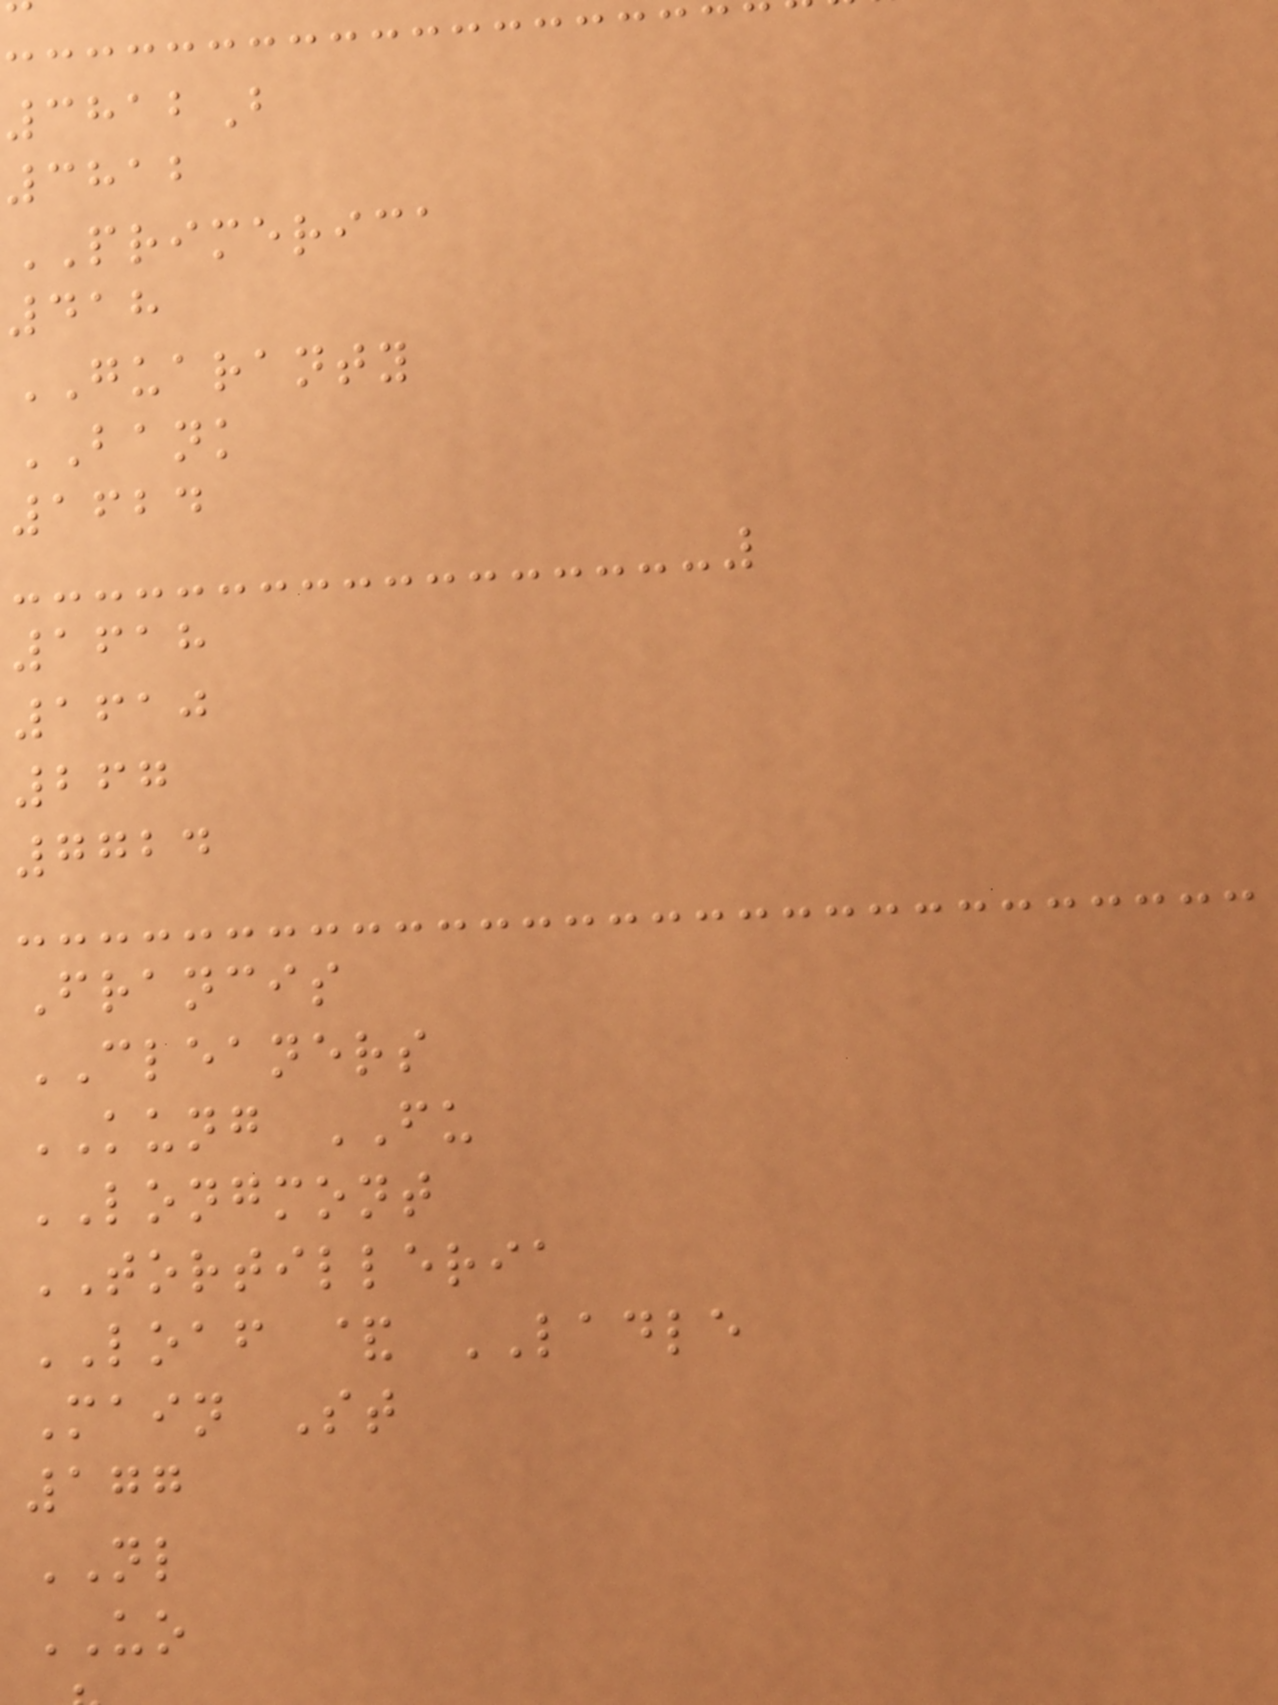3812B
3812
PRIMERICA
418
GUARANTY
BANK
1624
1618
1610
267
7724
Francis
CLEANERS
KUNG FU
LONGMONT
TORTILLERIA
LOAF & LADLE
Main St
177
NL
UO
